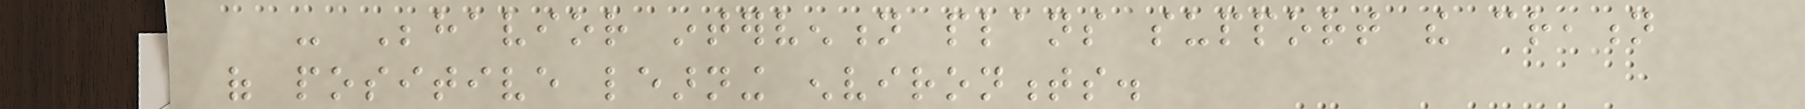- Behavior intervention plans support the creation
of positive learning environments.
